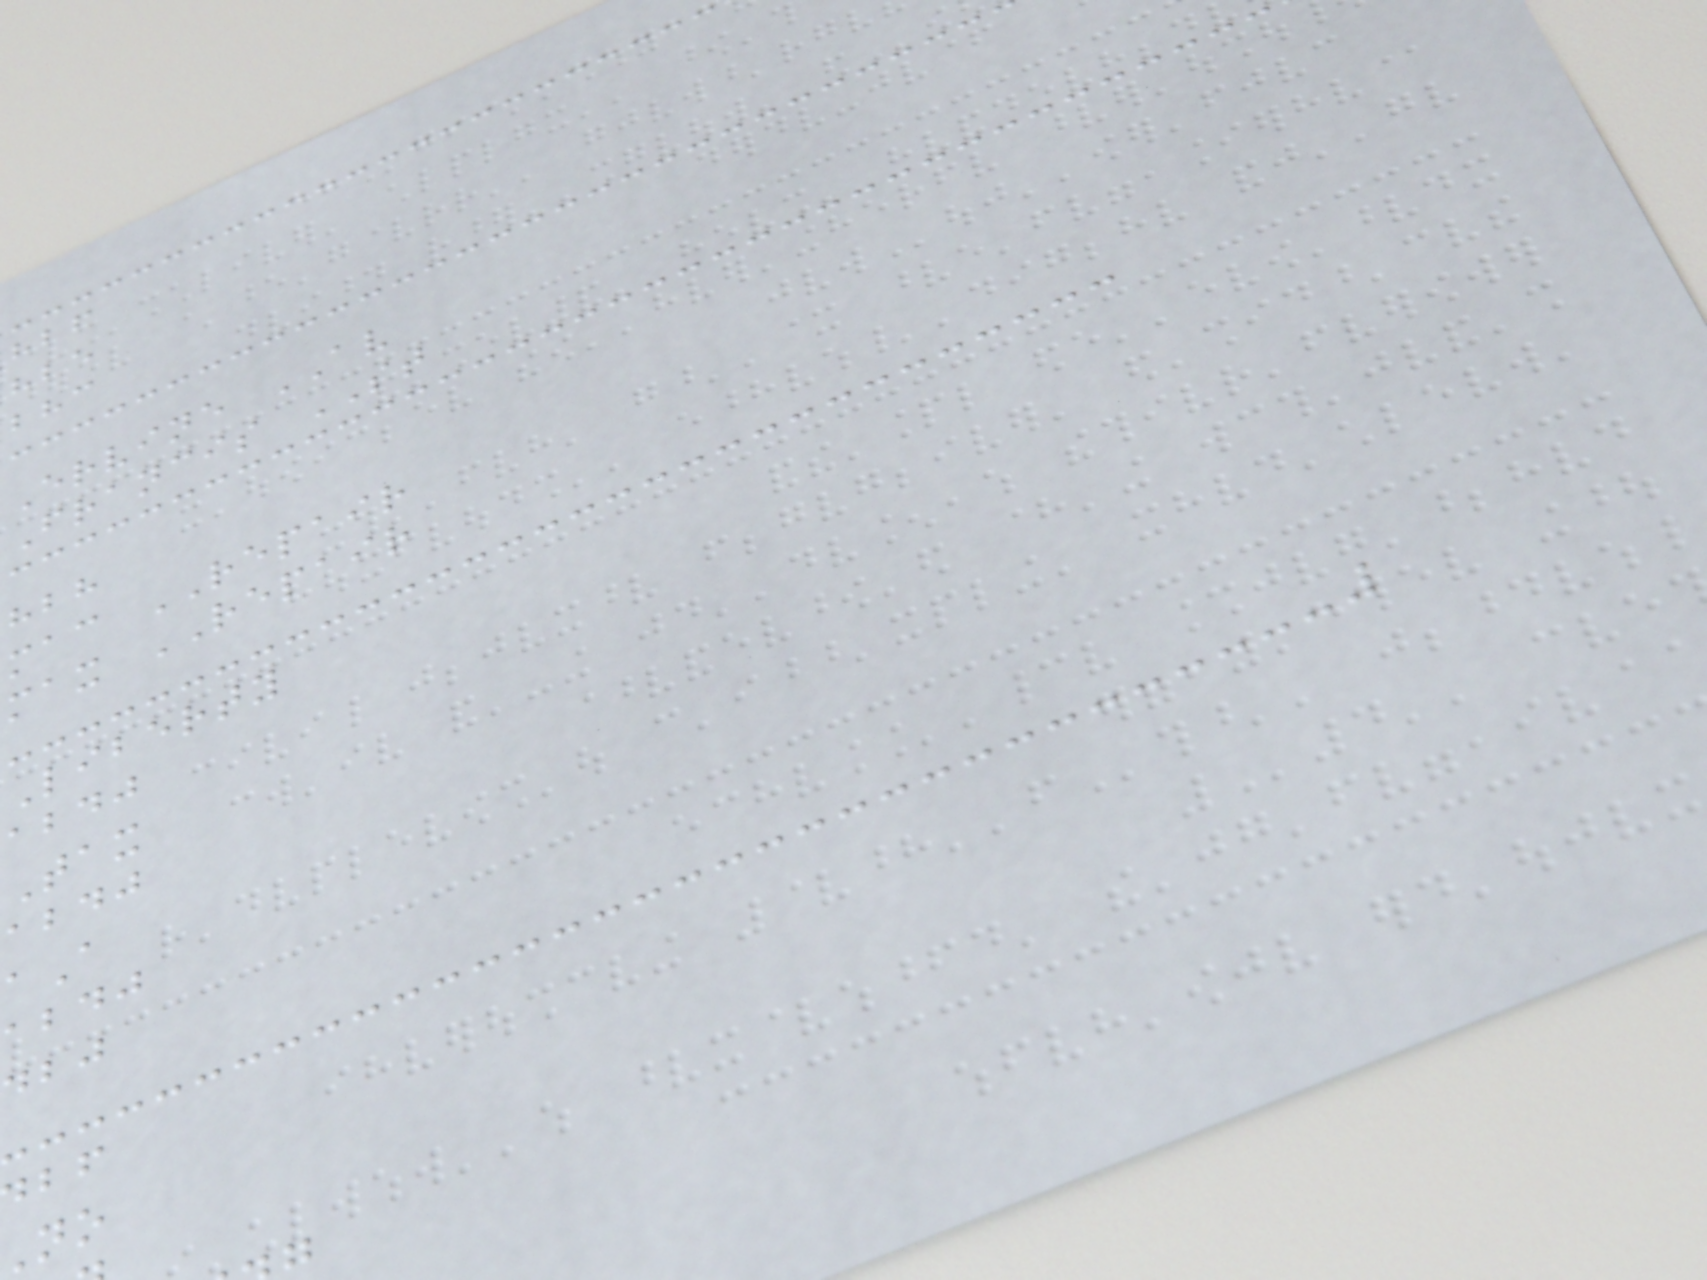ervine AV
francis ST
mac REPAIR
max REPAIR
liberty
abdj
abdj
abdj
